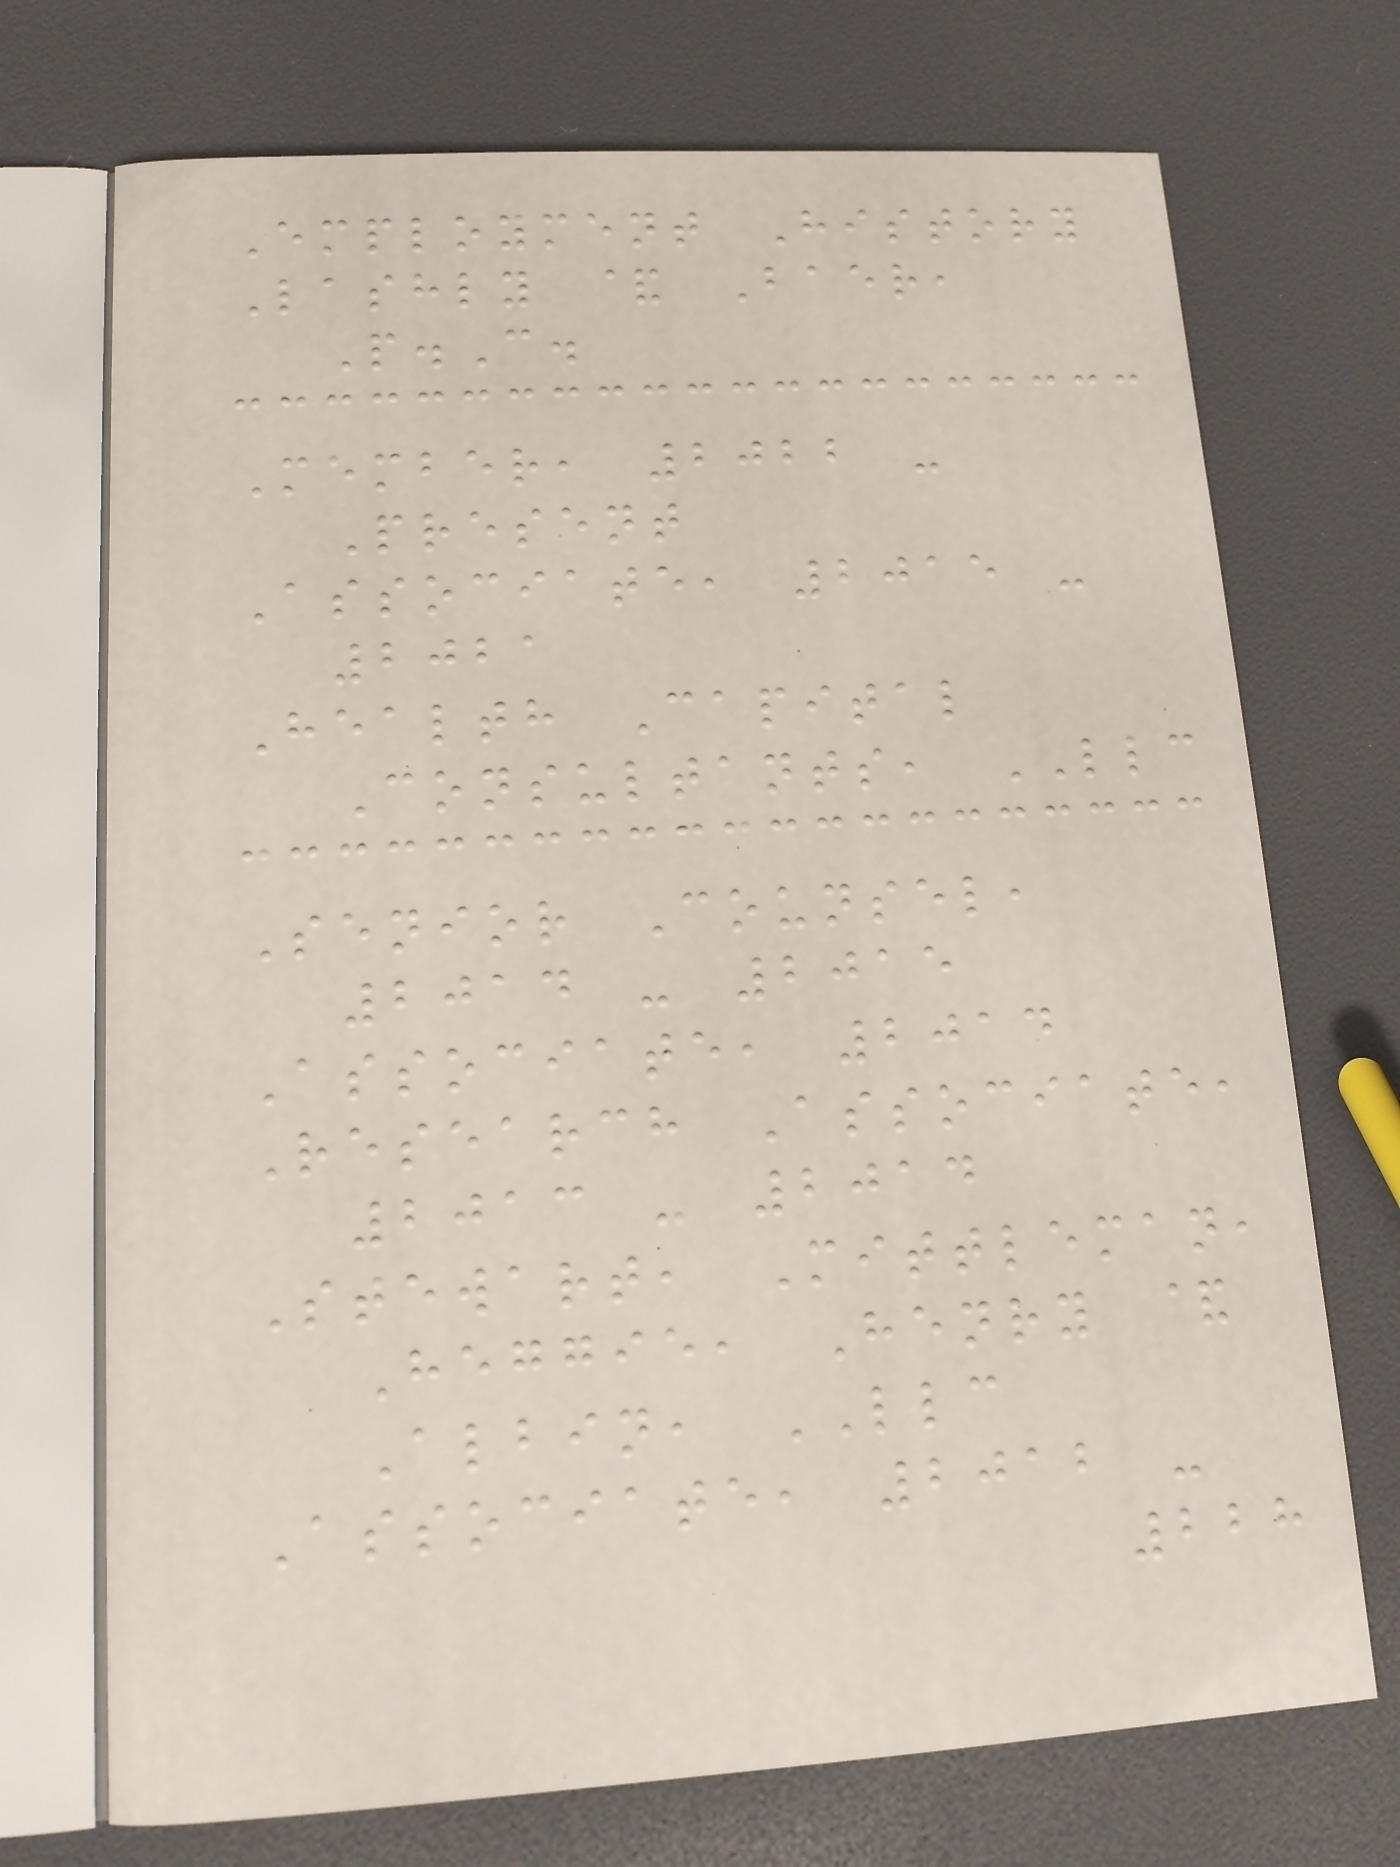Employment History
Lashly & Baer,
P.C.
Member, 2022 -
Present
Associate, 2015 -
2021
Health Capital
Consultants, LLC
Senior Counsel,
2014 - 2015
Associate, 2014
Research Associate,
2013 - 2014
Stewart, Mittleman,
Heggie, Henry &
Albin, LLC
Associate, 2012 -
228
